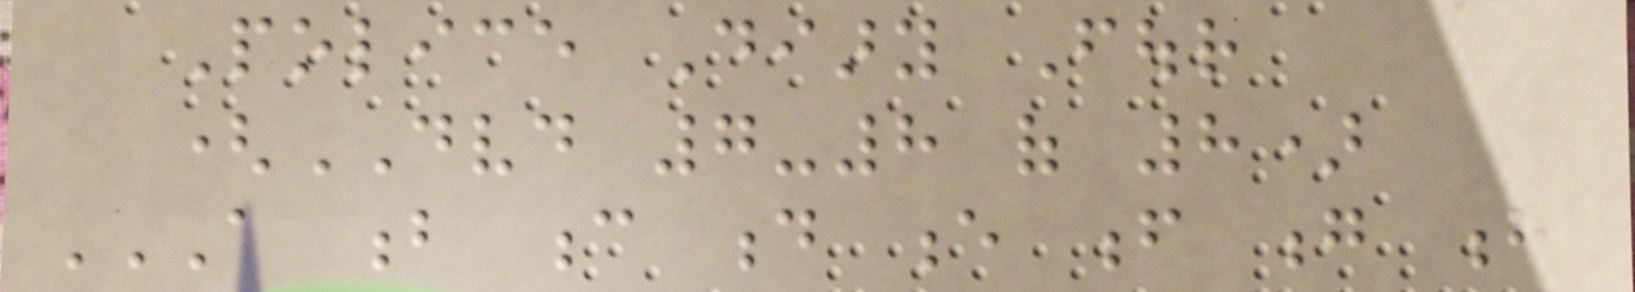Police Diary Four
(DVD 7-8 of 8)
A B C D E F G H
